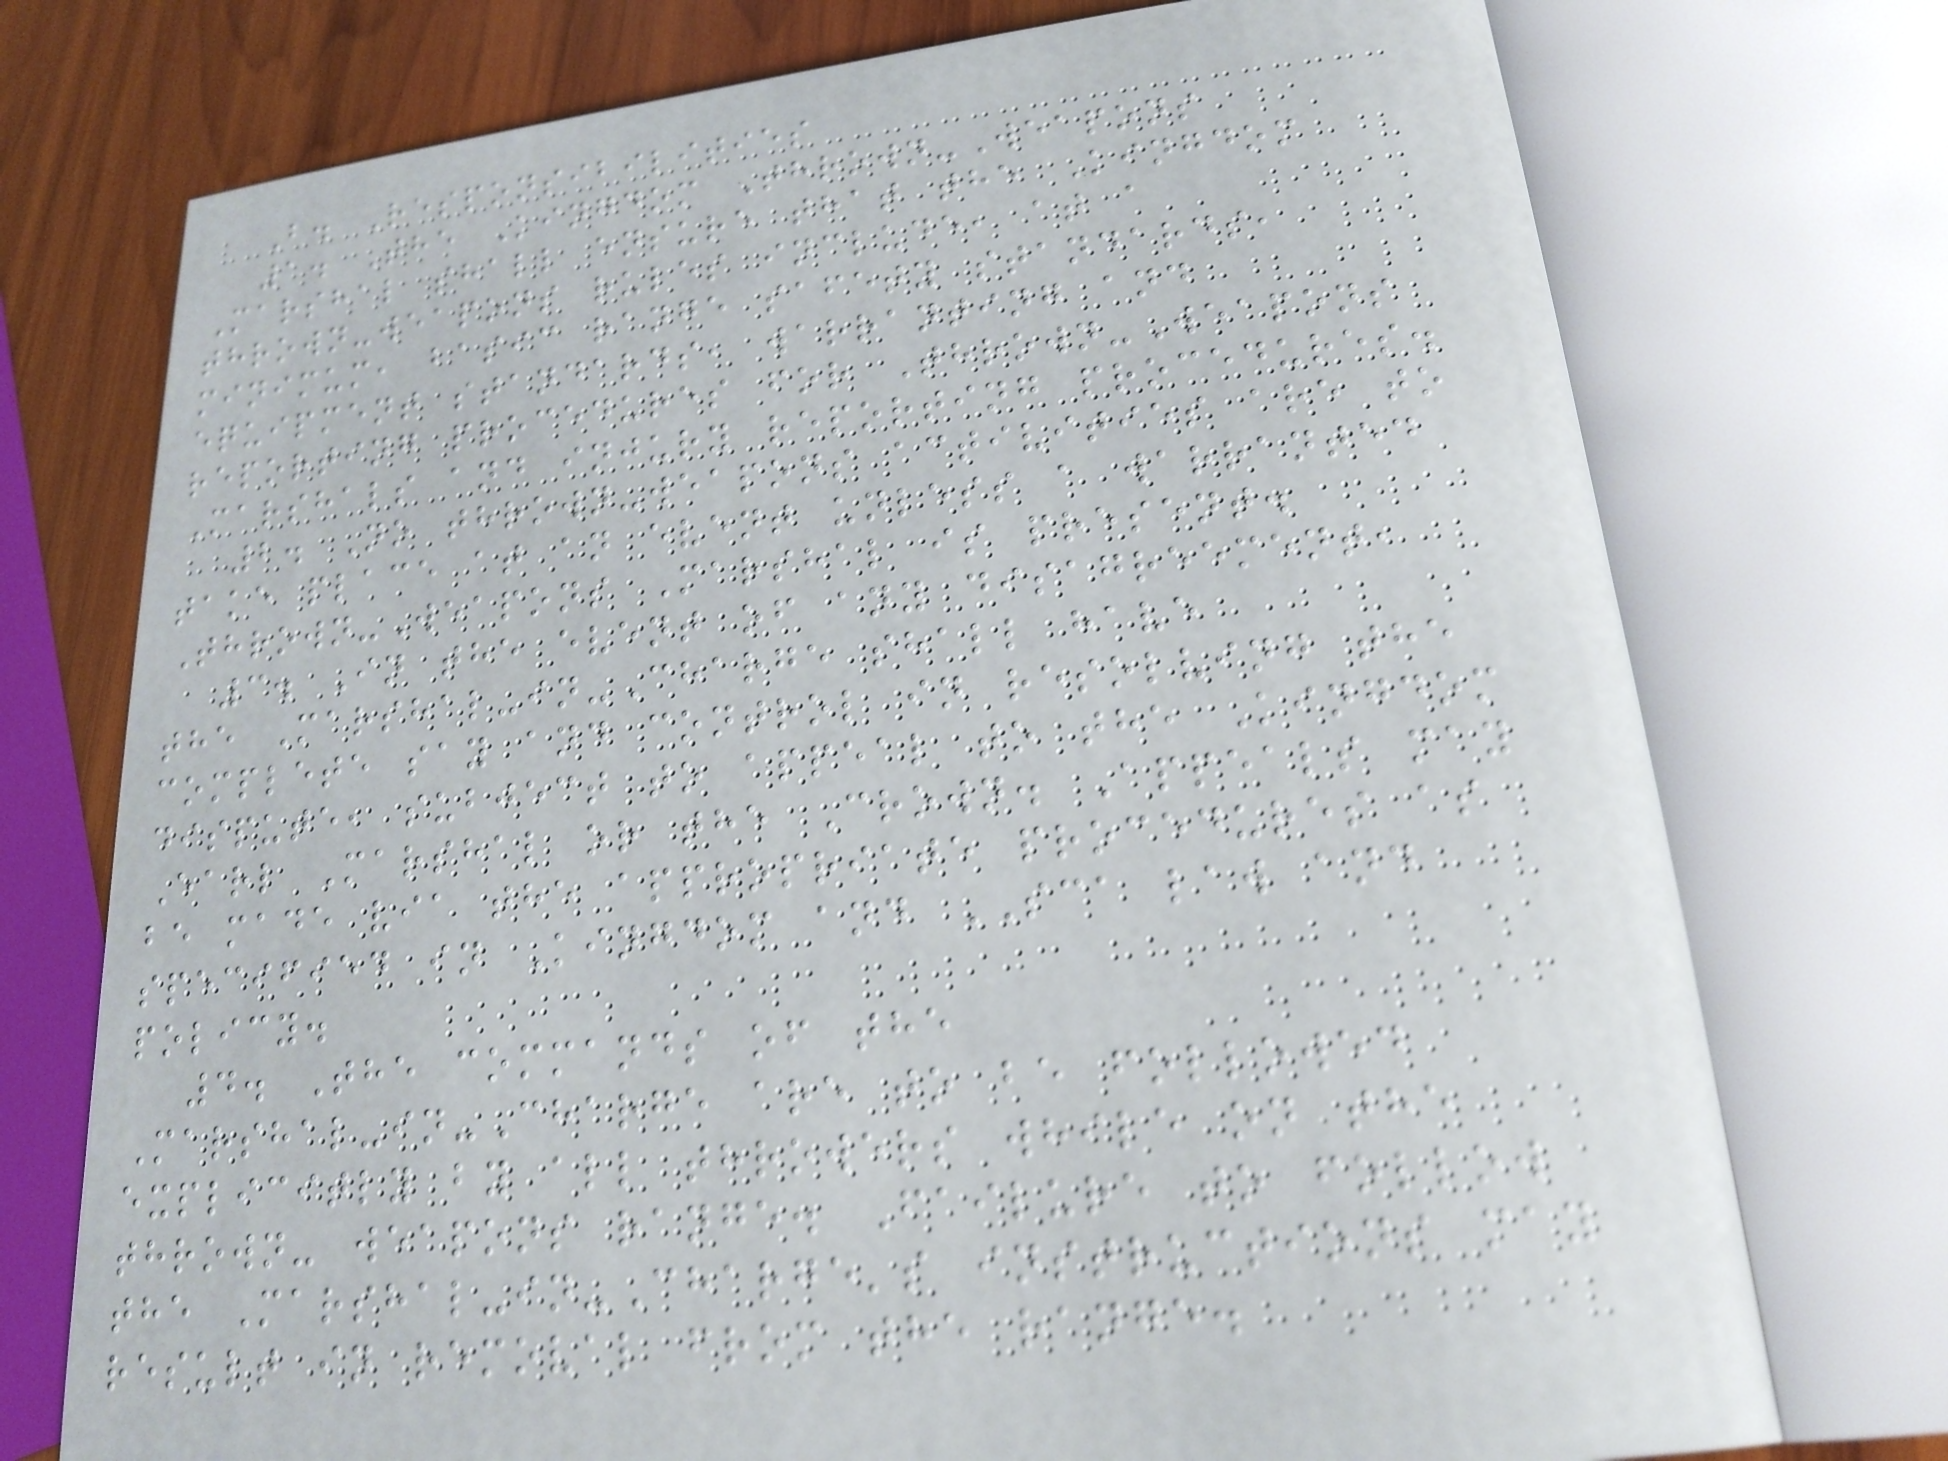B. Responsibilities
1. The Kingdom Thrown-Weapons
Marshal shall ensure that the Kingdom
thrown-weapons rules include, at a
minimum, basic range safety standards,
equipment standards, warranting and
reporting procedures for Thrown-Weapons
Marshals and injury reporting procedures.
2. No thrown-weapons activities are to
take place at an event unless a warranted
Thrown-Weapons Marshal is present.
3. In the event of any disagreement,
the Marshal-in-Charge shall have
complete say and control in resolving the
dispute, subject to appeal to the Kingdom
Earl Marshal or the Crown. Appeals may
be made via the appropriate procedures as
specified in Kingdom and SCA law and
policy.
4. The commands of the
Marshal-in-Charge are to be followed
explicitly by all throwers while on the
thrown- weapons range. Failure to follow
the Marshal-in-Charge's instructions may
result in removal from the range.
